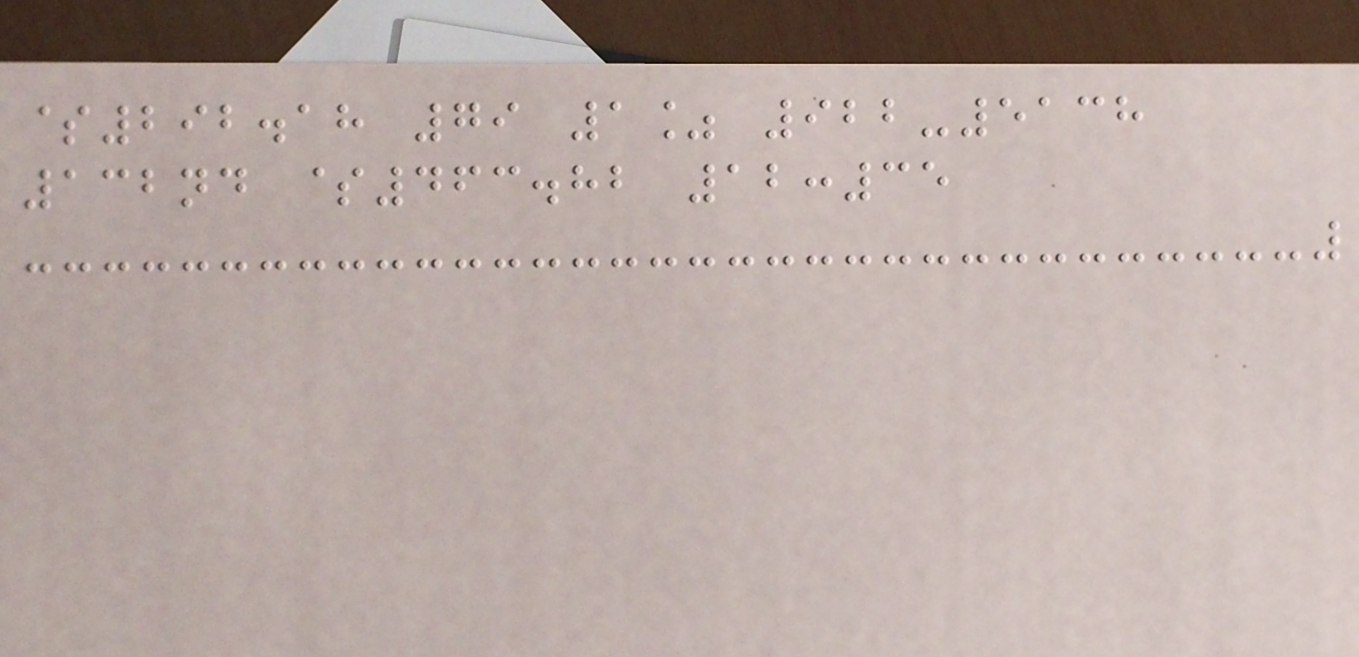$292.18 79 1% 922-5138
132nd $463.82 12:35
